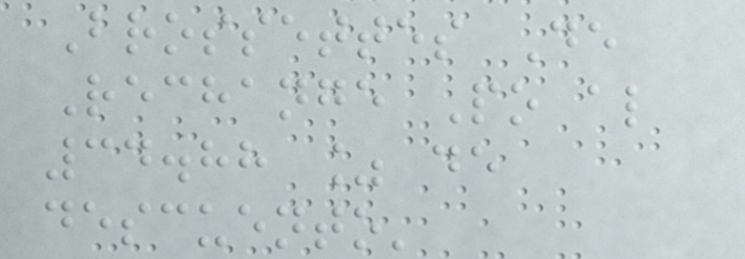Brossettes De
Rechange Po al
34.88 % de
descuento'
